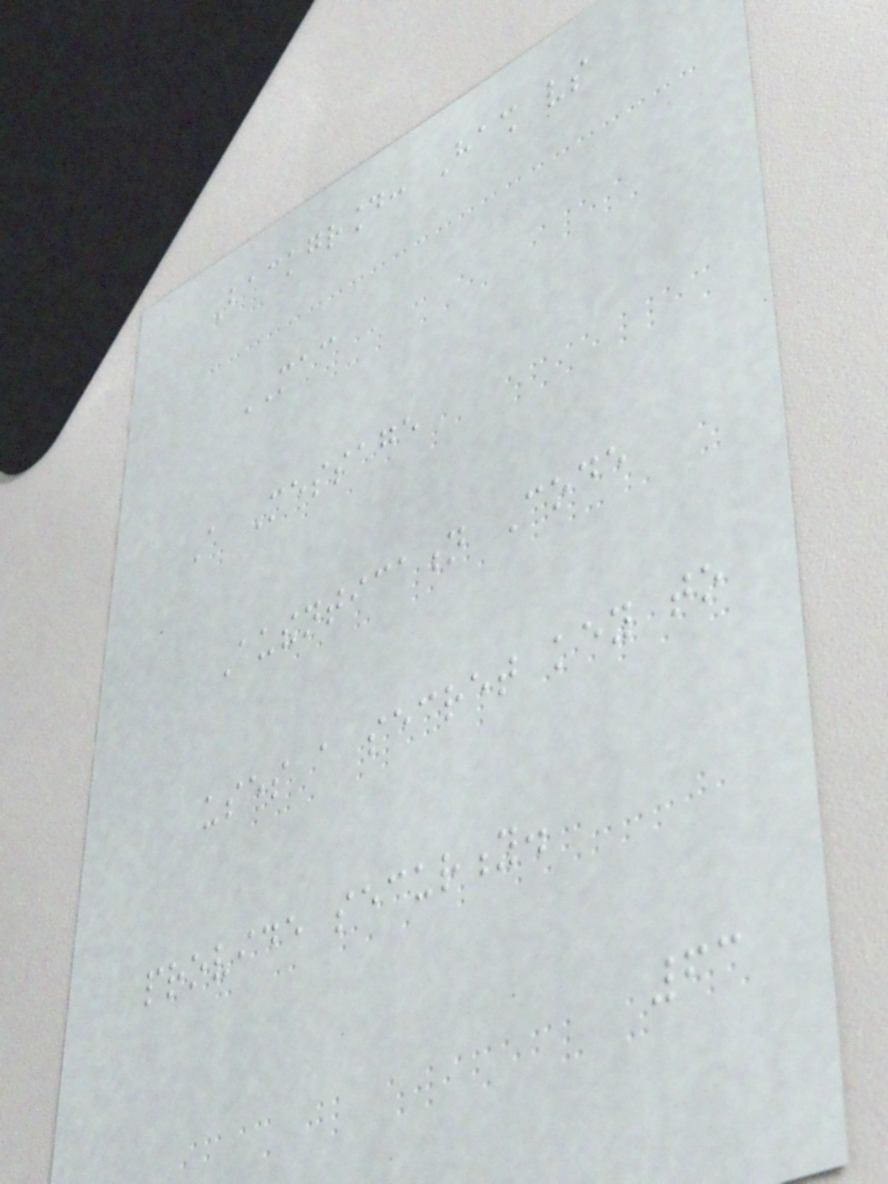Background: Hash vs
MAC
A Message
Authentication Code
uses a secret key to
provide security.
63
